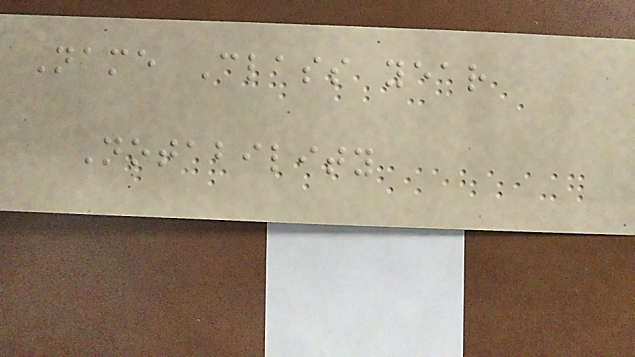Name Class year
Notability
